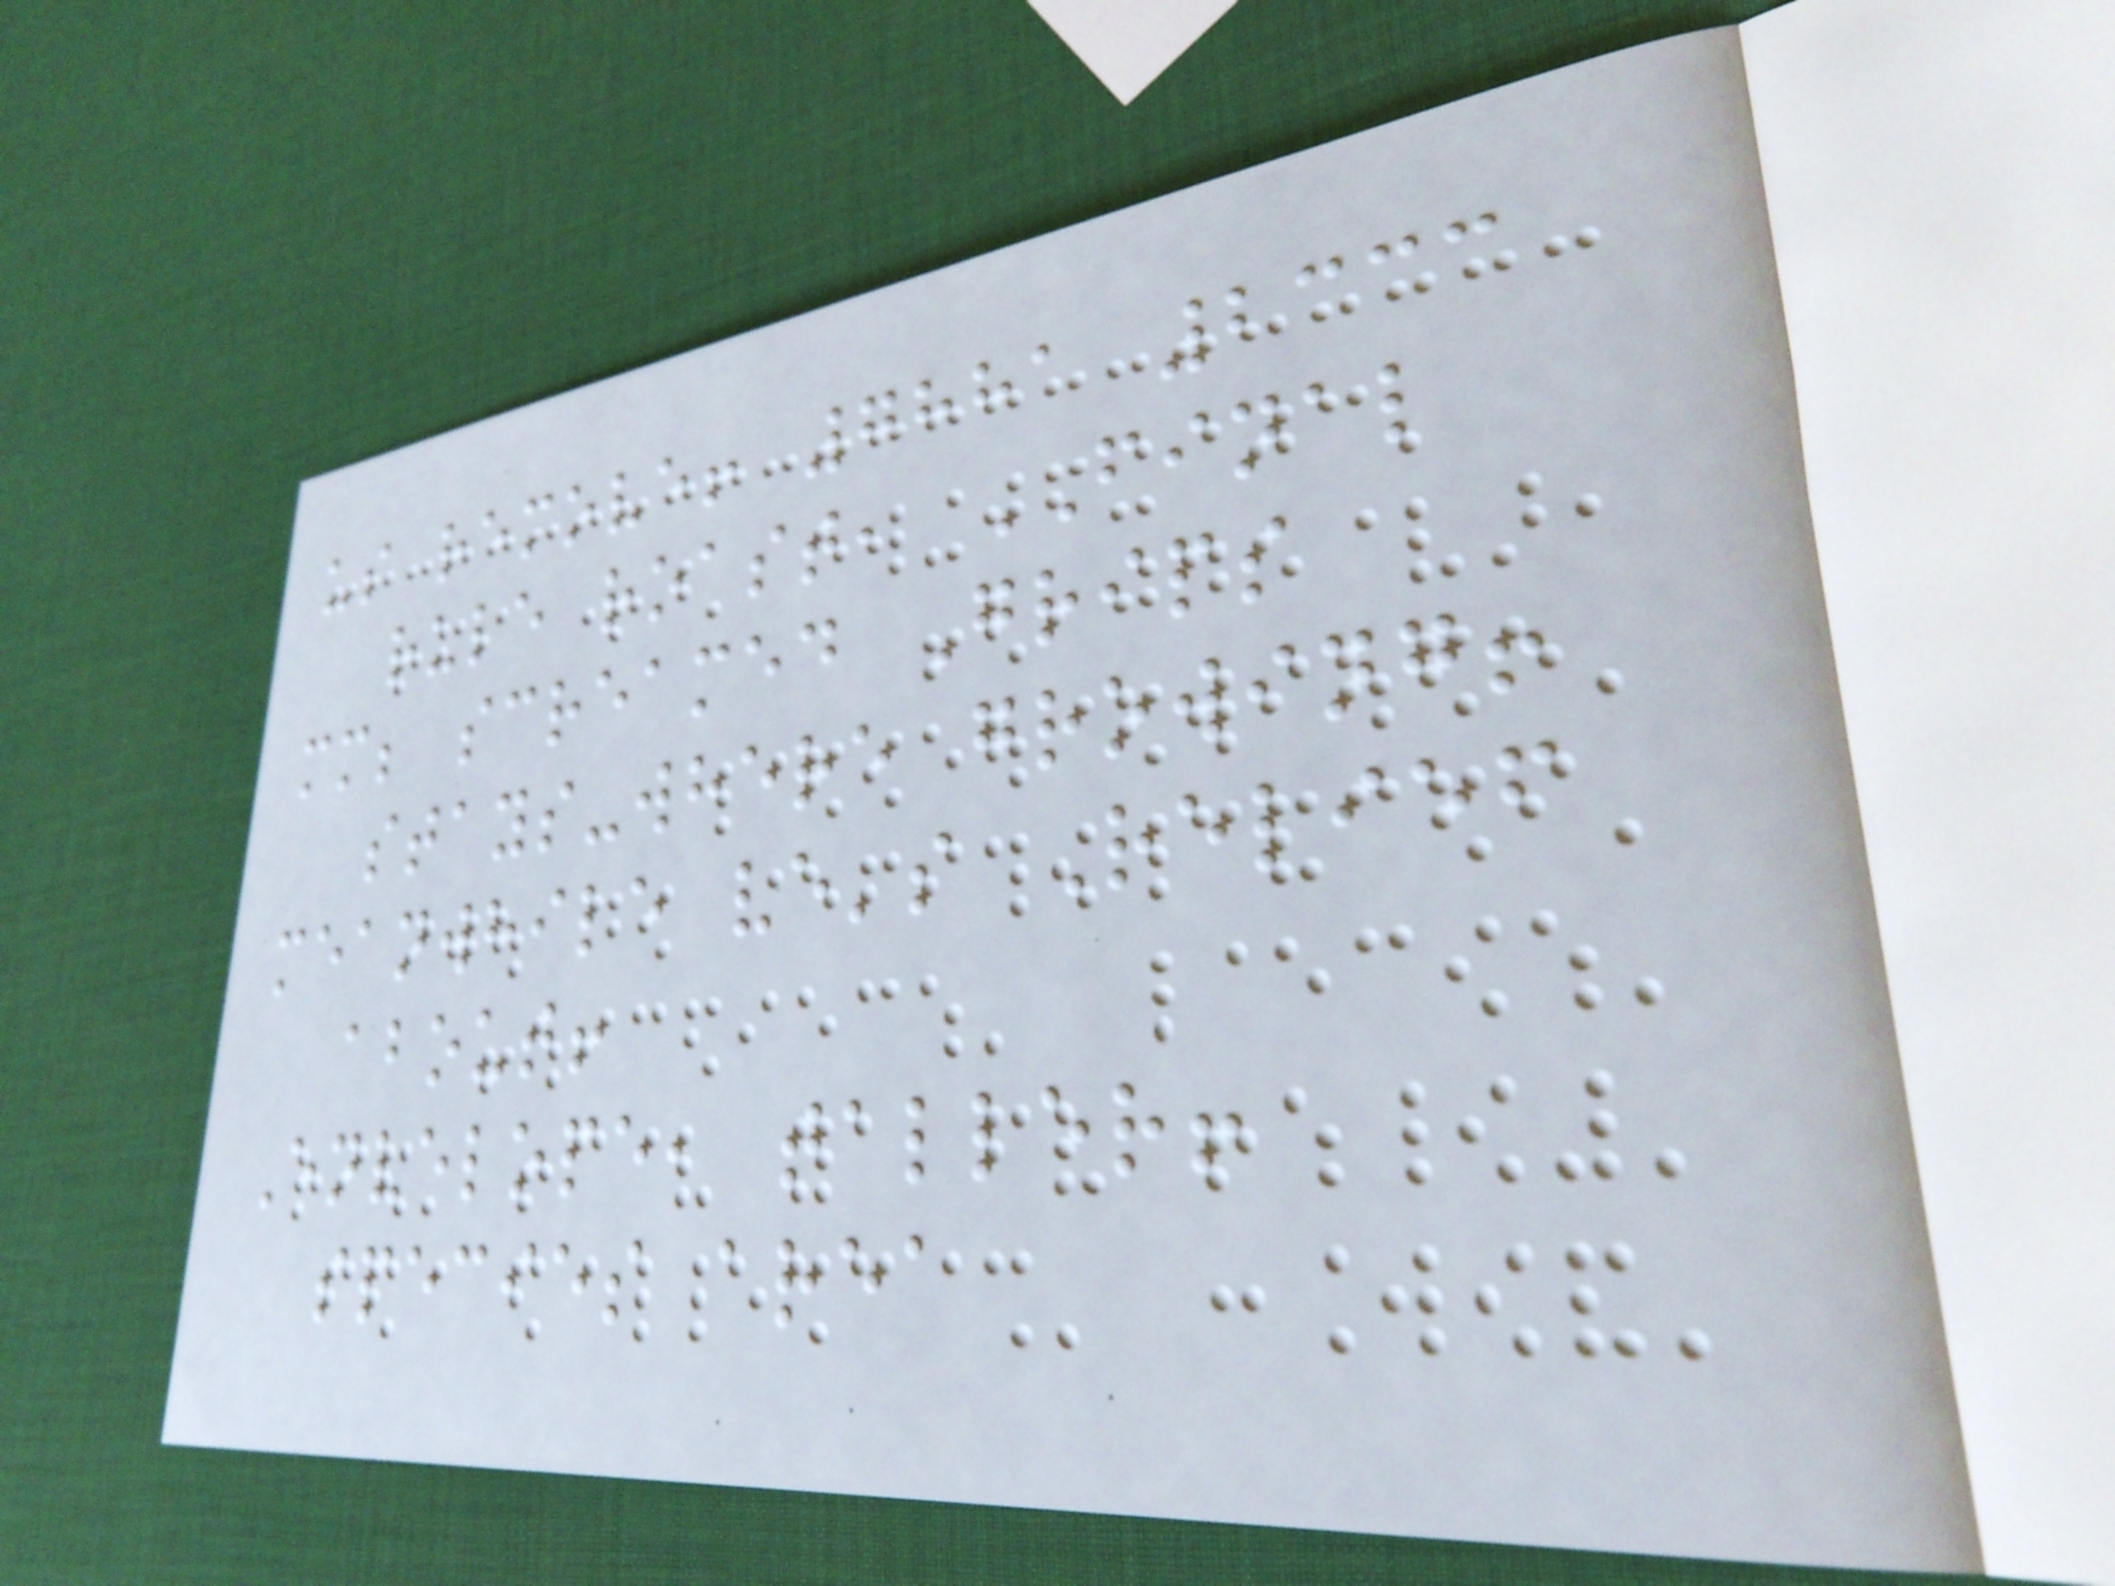us remove! 7881 2333
rule roast, FINAL
mm; screamed Grips
stays-where growing!
meanwhile ve's Relief
about!
Envelope, taller!
species area
